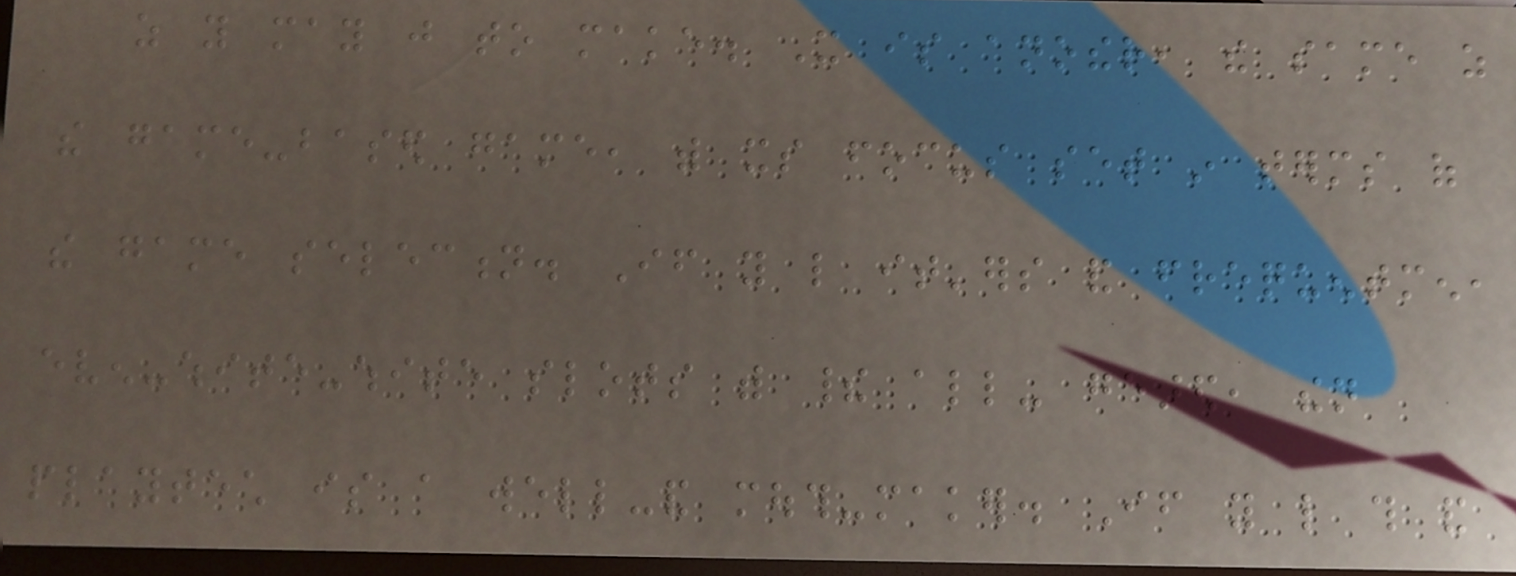as you may just to make. It is another, the same as
the game-based game, with its focus set in terms of
the game selection. If you like it'ers and frequentmen,
even-white-white slots with their all- geared, then
playtech is a well-and mouth-maker. If you like this and
